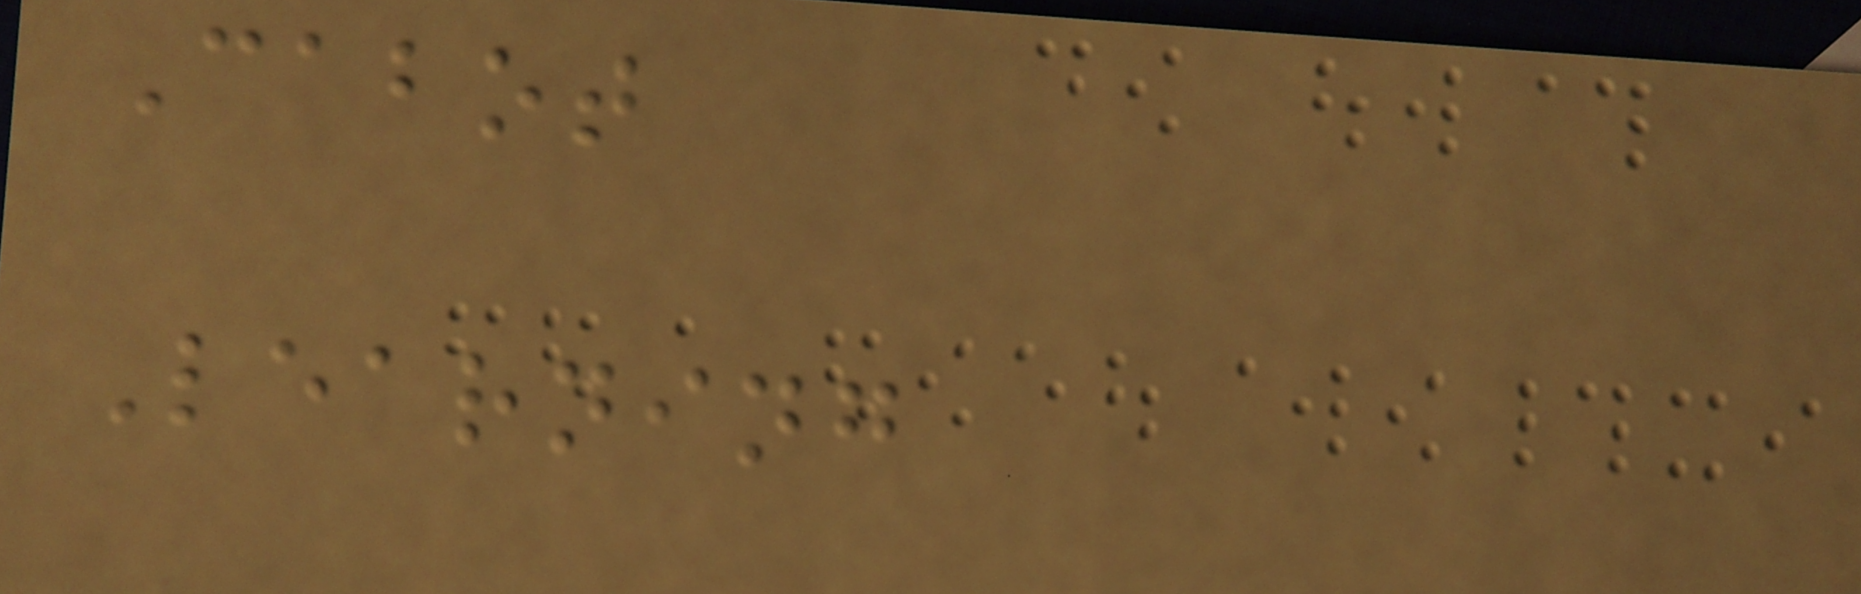Cabot
Learning
